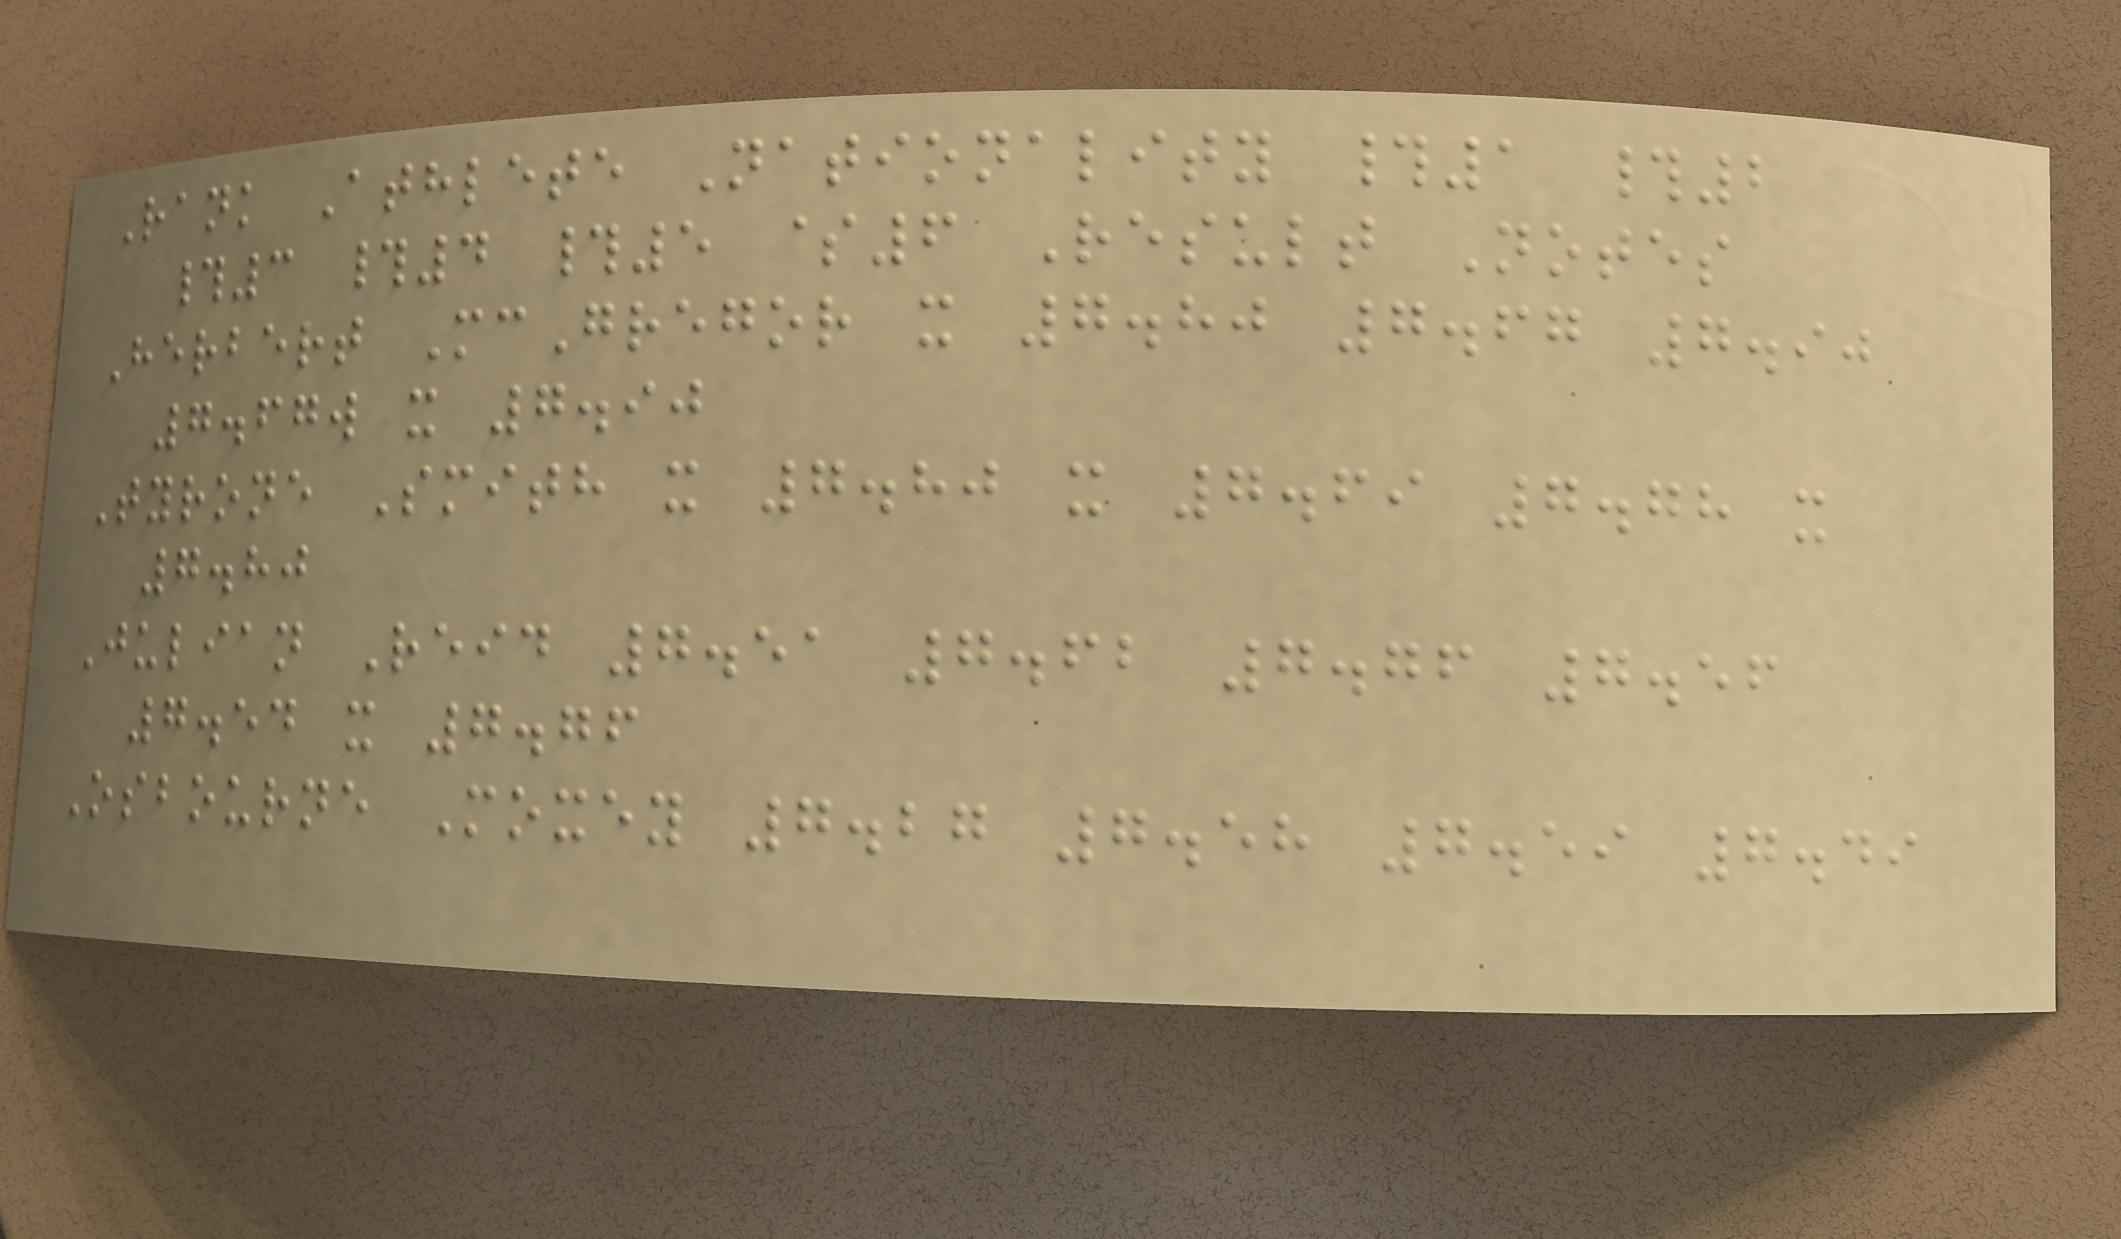Rank Athlete Nationality #1 #2
#3 #4 #5 $6 Result Notes
Herbert McGregor x 7.80 7.67 7.90
7.67w x 7.90
Tyrone Smith x 7.80 x 7.69 7.78 x
7.80
Julian Reid 7.51 7.62 7.76 7.56
7.54 x 7.76
Osbourne Moxey 7.27 7.58 7.59 7.49
